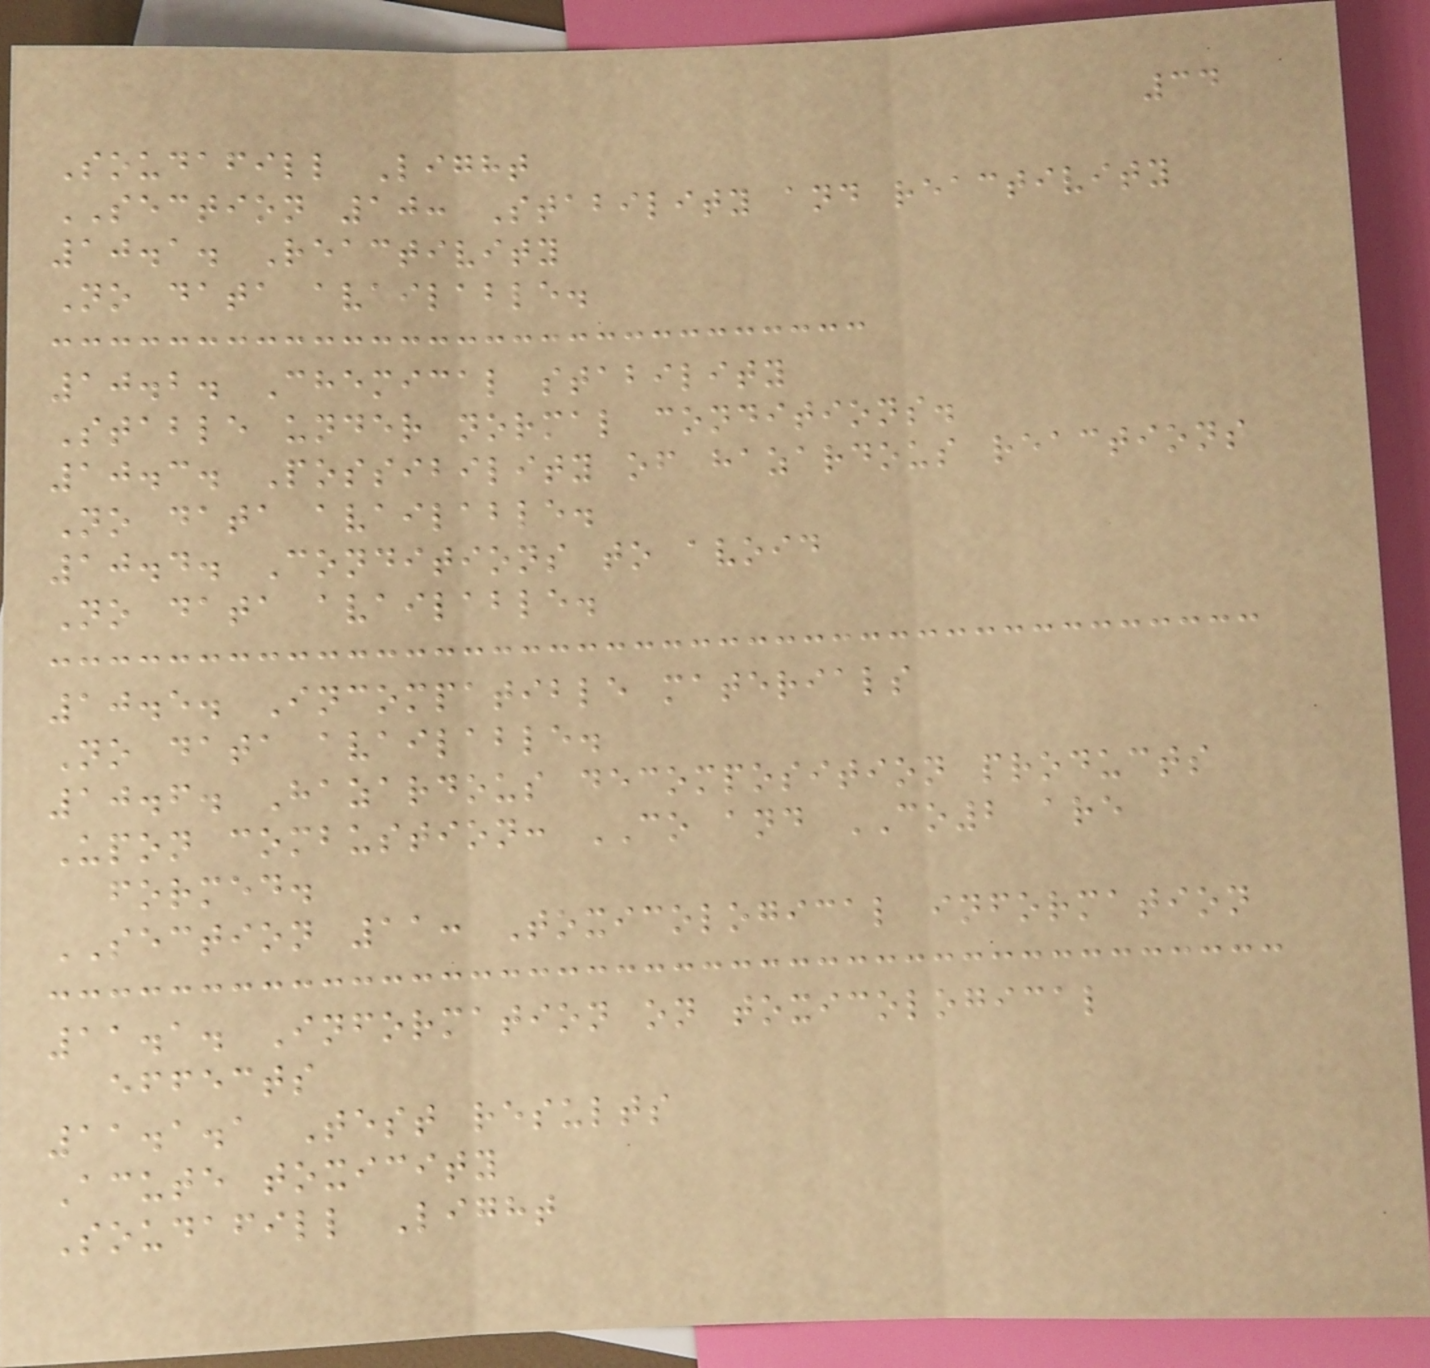34
Soudafill Light
SECTION 10: Stability and reactivity
10.1. Reactivity
No data available.
10.2. Chemical stability
Stable under normal conditions.
10.3. Possibility of hazardous reactions
No data available.
10.4. Conditions to avoid
No data available.
10.5. Incompatible materials
No data available.
10.6. Hazardous decomposition products
Upon combustion: CO and CO2 are
formed.
SECTION 11: Toxicological information
11.1. Information on toxicological
effects
11.1.1 Test results
Acute toxicity
Soudafill Light
